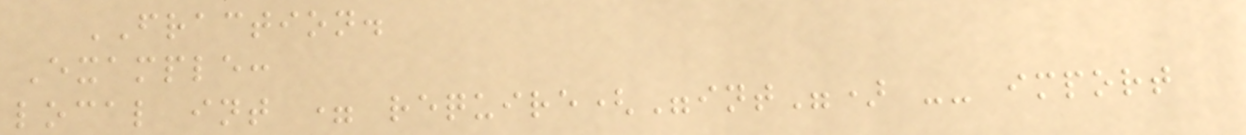FRACTION.
Example:
local int = require("int") -- import
